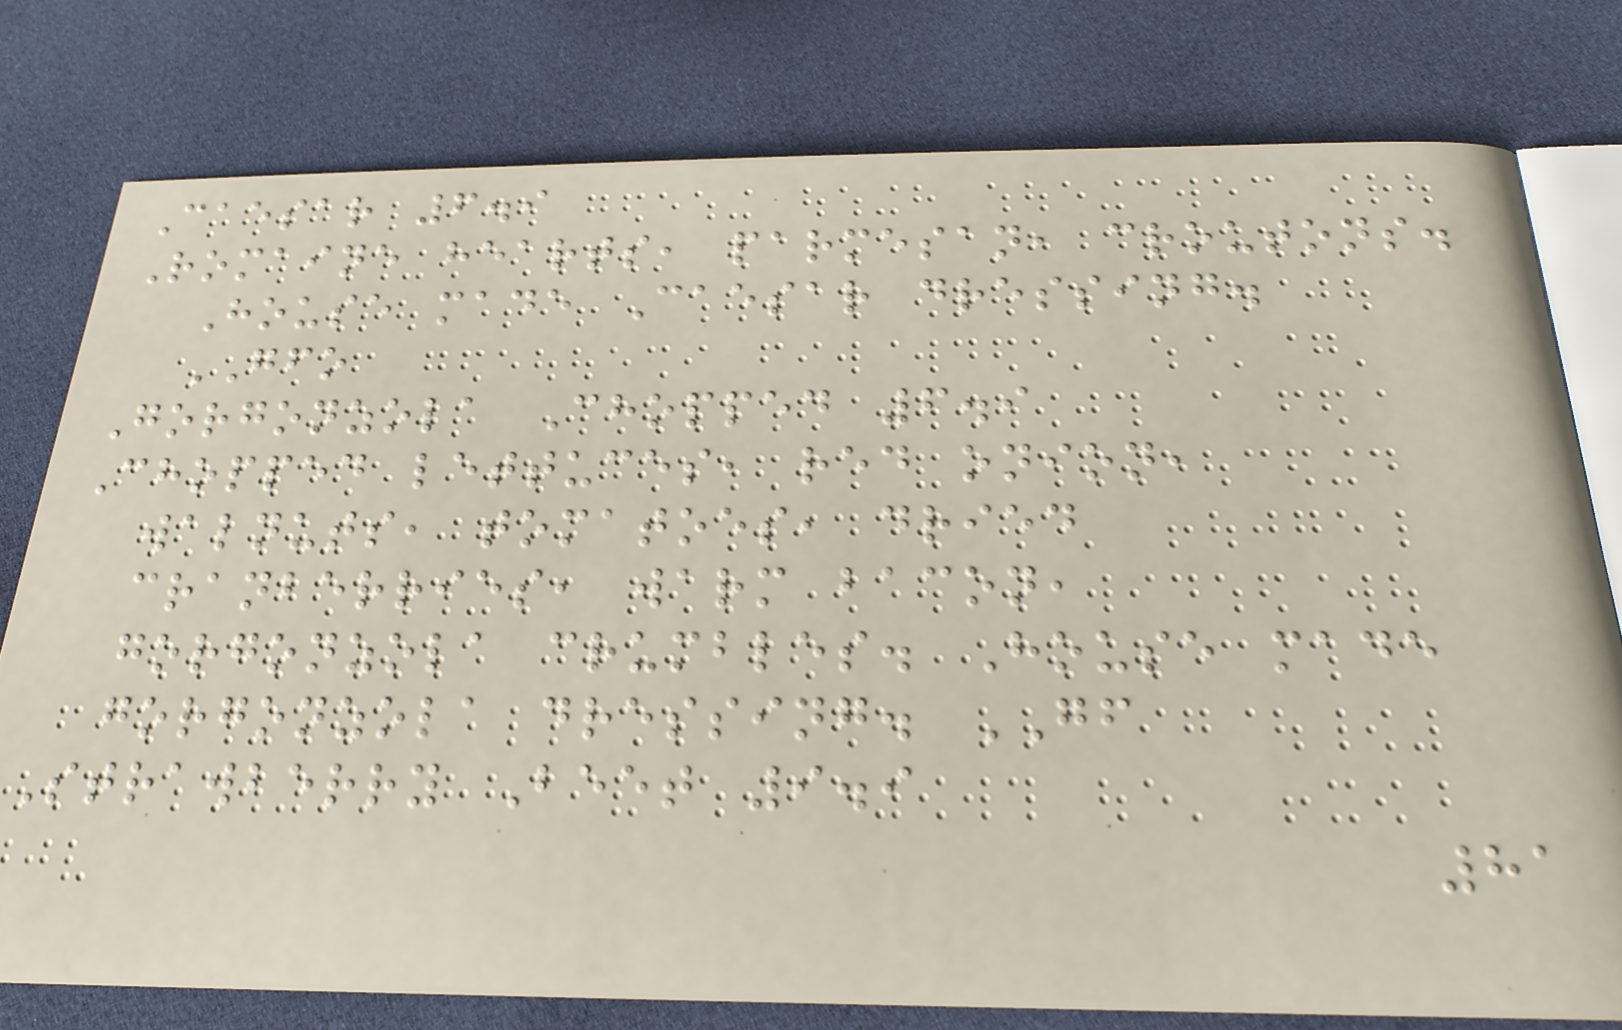Caesar 6.9
Romaine hearts, parmesan, croutons.
House made Caesar dressing.
GFO
Gorgonzola Chopped 6.9
Chopped lettuces, red onion,
walnuts, tomatoes, dried
cranberries, warm bacon,
gorgonzola crumbles. House made
gorgonzola dressing. GF
Strawberry Beet 9.9
81
